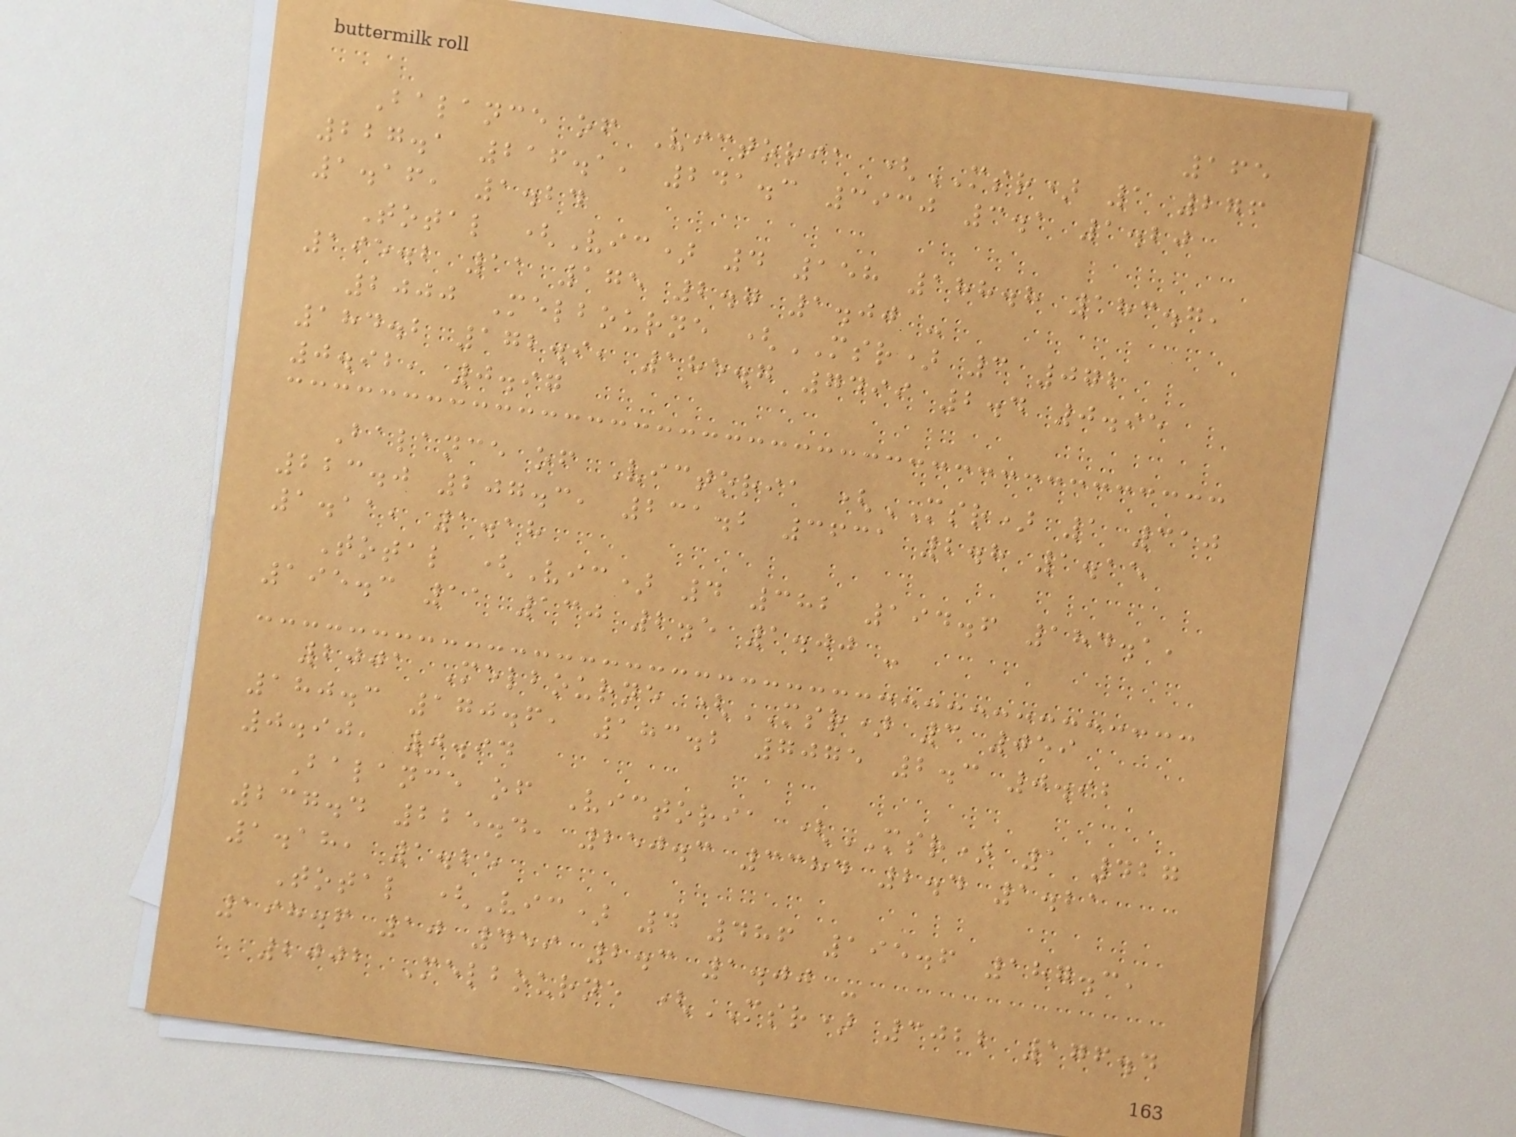165
Balance of Victoria (MSR) 1 276
227.1 216.1, 241.3 3930 3.1 1.20
1.16, 1.24
Total (Vic) 4 158 188.8 183.7,
195.2 11 175 2.7 1.00 -
2000 Melbourne (MSR) 3 072
184.2 172.9, 185.7 7499 2.4 0.95
0.92, 0.97
Balance of Victoria (MSR) 1 310
223.0 207.3, 231.2 3631 2.8 1.15
1.11, 1.18
Total (Vic) 4 382 194.6 184.1,
195.3 11 130 2.5 1.00 -
2001 Melbourne (MSR) 3 059
180.3 170.6, 183.2 7075 2.3 0.92
0.90, 0.94
Balance of Victoria (MSR) 1 427
237.4 225.4, 250.3 3384 2.4 1.21
1.18, 1.25
Total (Vic) 4 486 195.6 187.3,
198.6 10 459 2.3 1.00 -
2002 Melbourne (MSR) 3022 176.4
